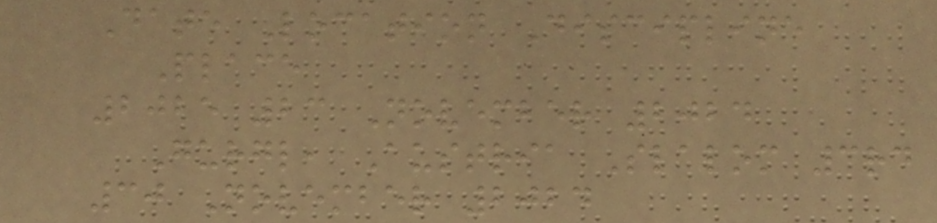Date Location Discipline
Place
2025 23 November 2024
Gurgl, Austria Slalom 3rd
30 November 2024
